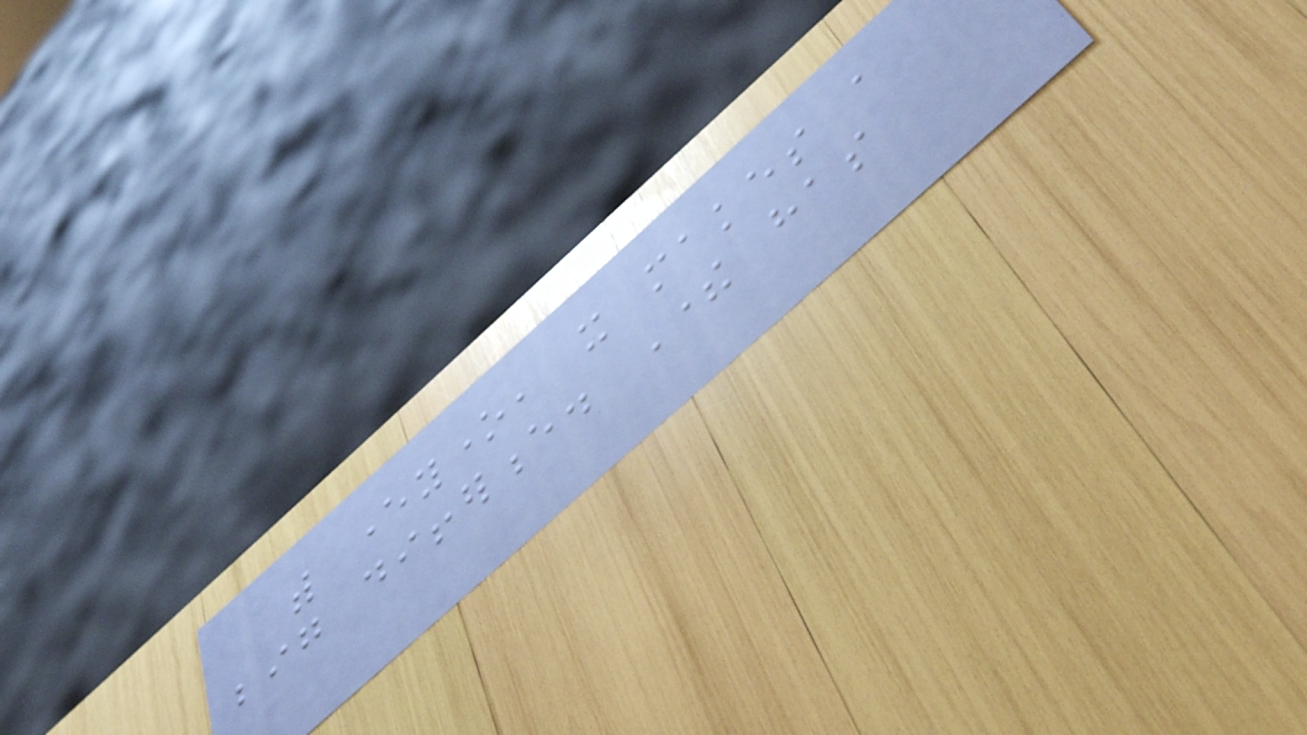with everyone, it makes a
big difference. There has
